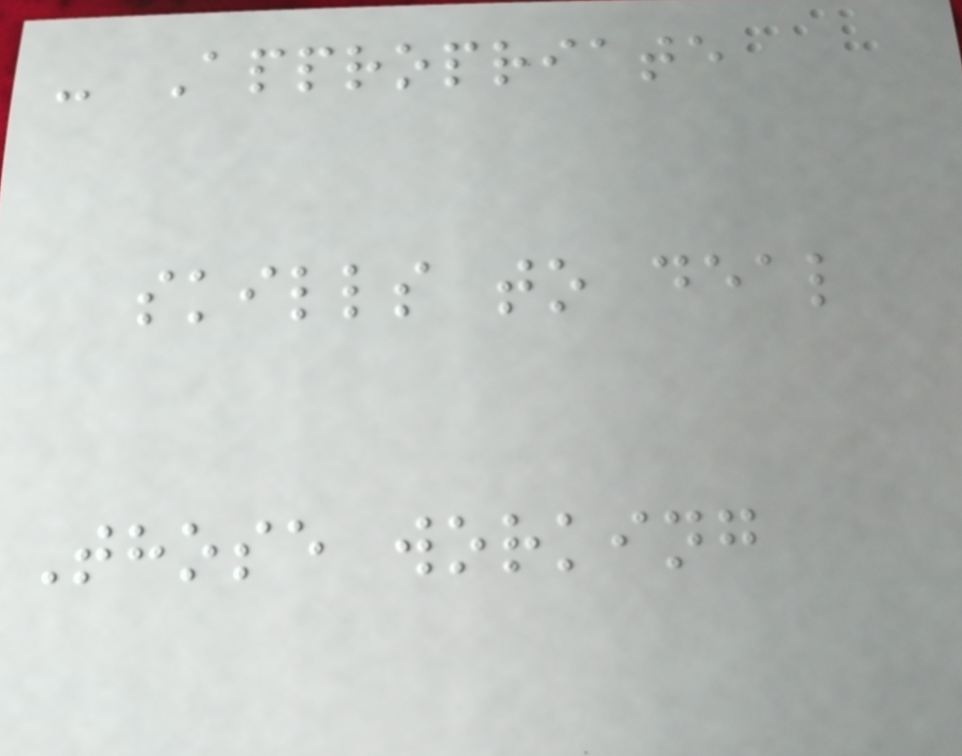- Appropriate
skills to deal
Those working
